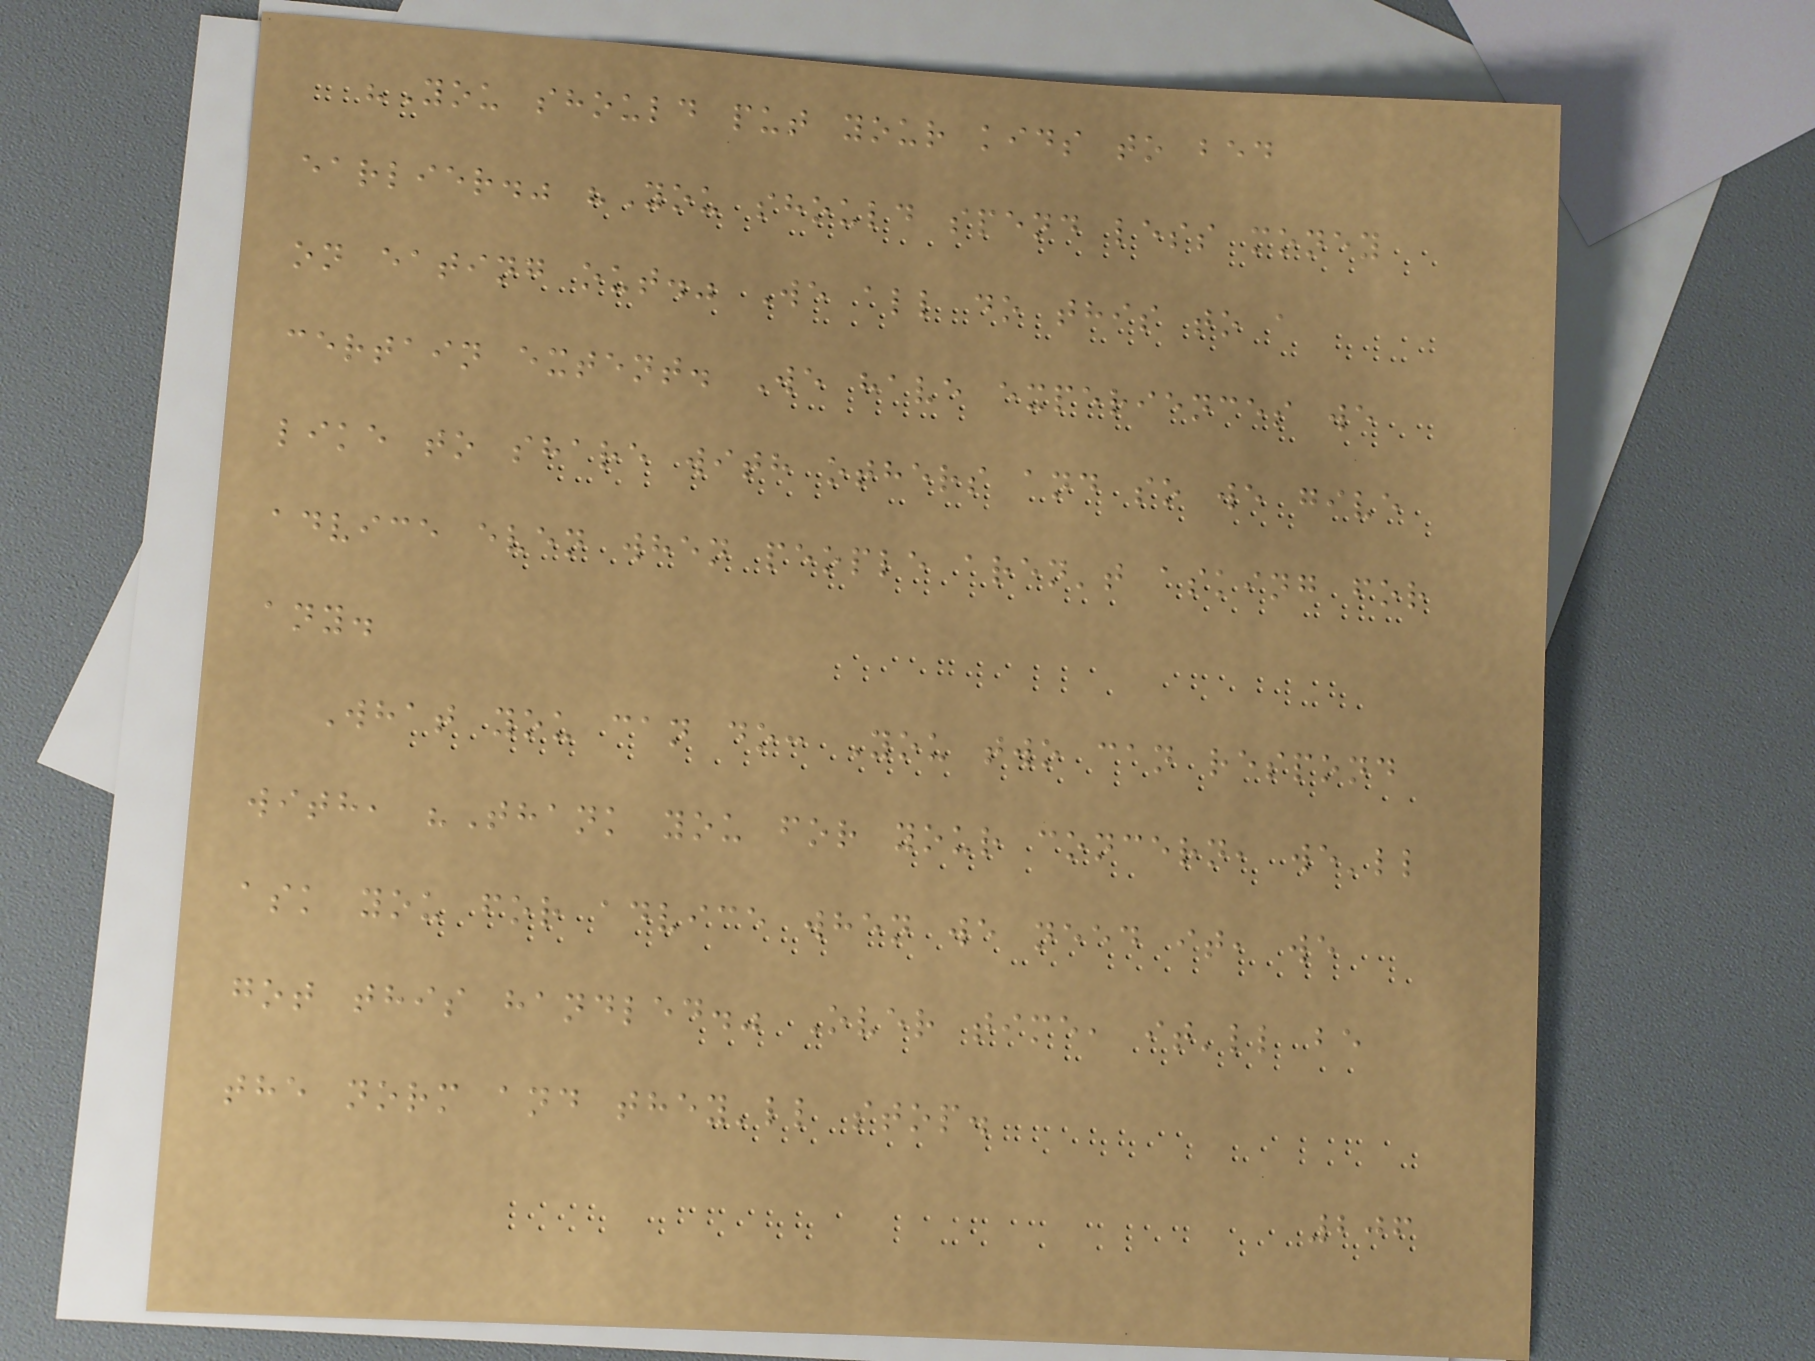"You should put your kids to bed
earlier." "You should spend less money
on eating out." We all do this to a
certain extent. We have experiences we
like to share with others and so we give
advice even when people aren't asking for
any.
What you can do: You two can respond
with, "Thank you for your concern, we'll
ask you for advice when we need it, we
got this handled." Over time, it'll be
the norm and they'll stop.
206
